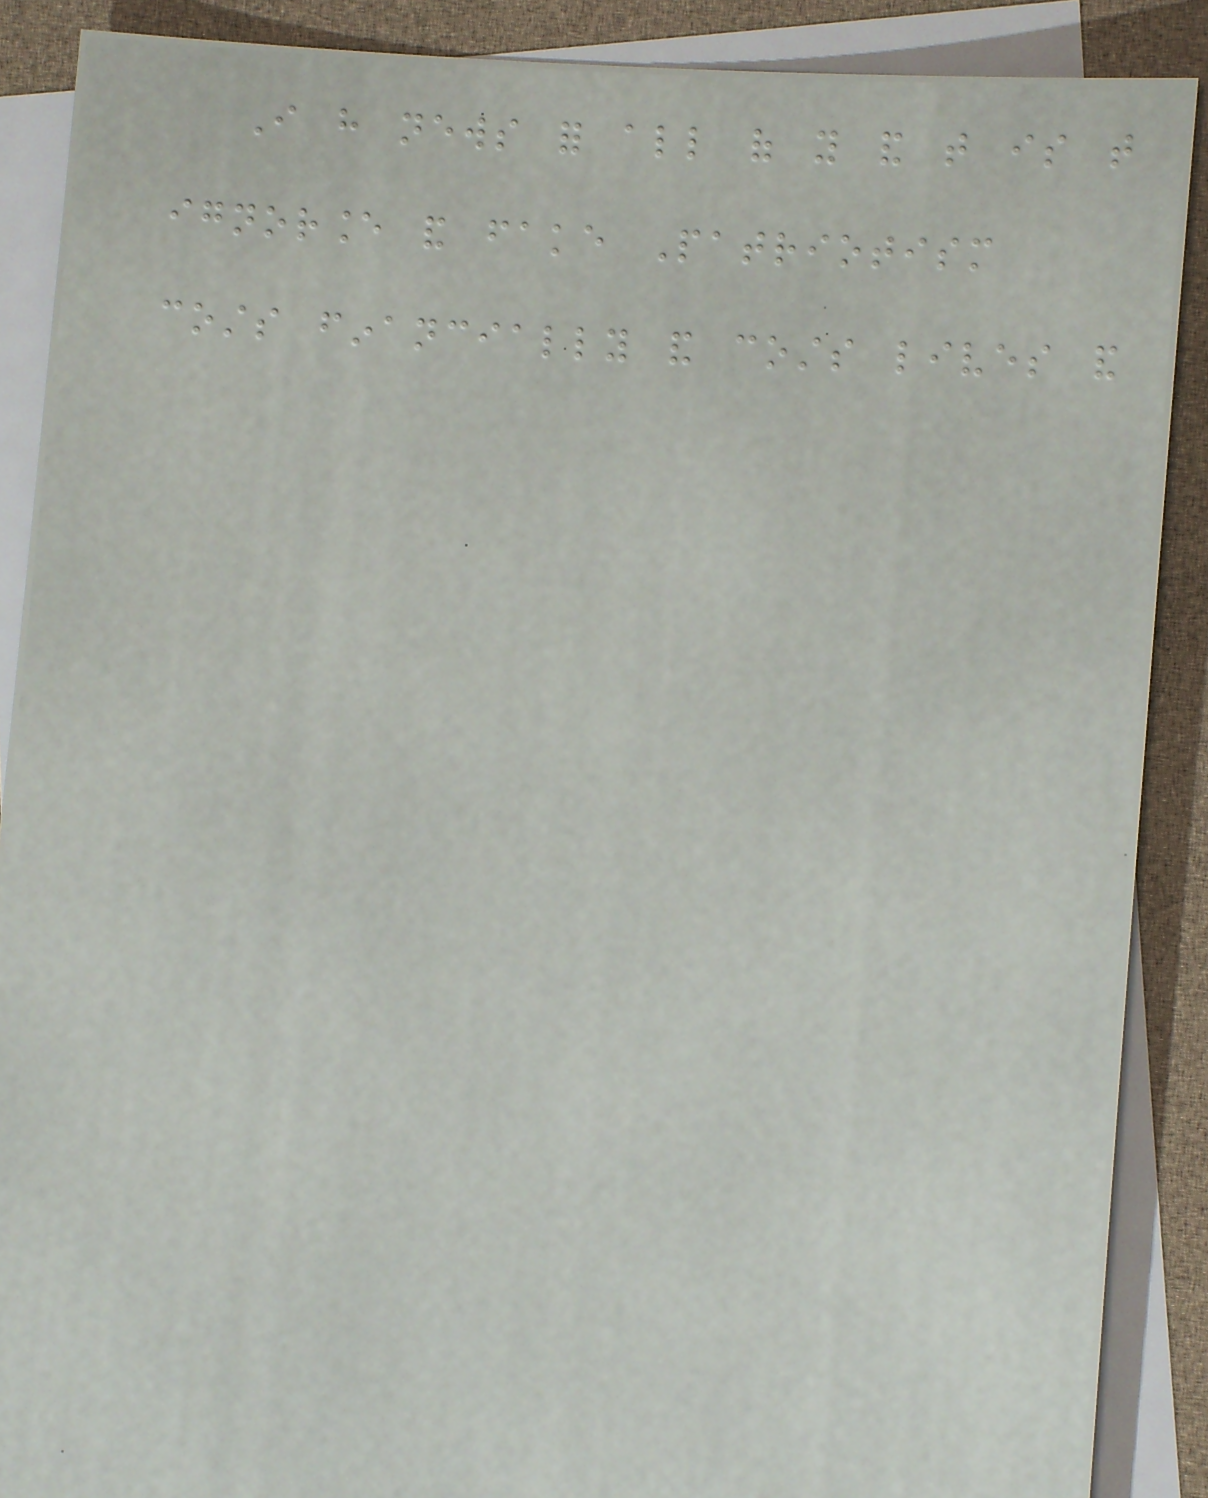I have news for all of you and that is that
ignorance and fake Patriotism
costs financially and costs lives and
